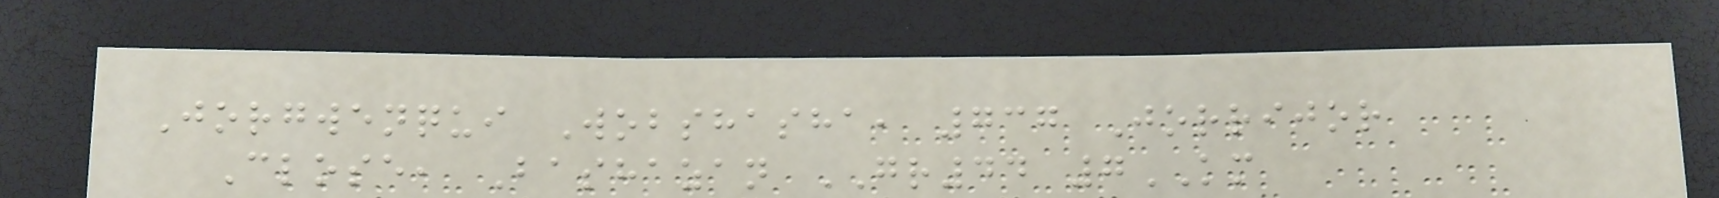Jorgwenqui Wobshasha, 737 Jorrijor
Close, Bashazan GR44 7KM
